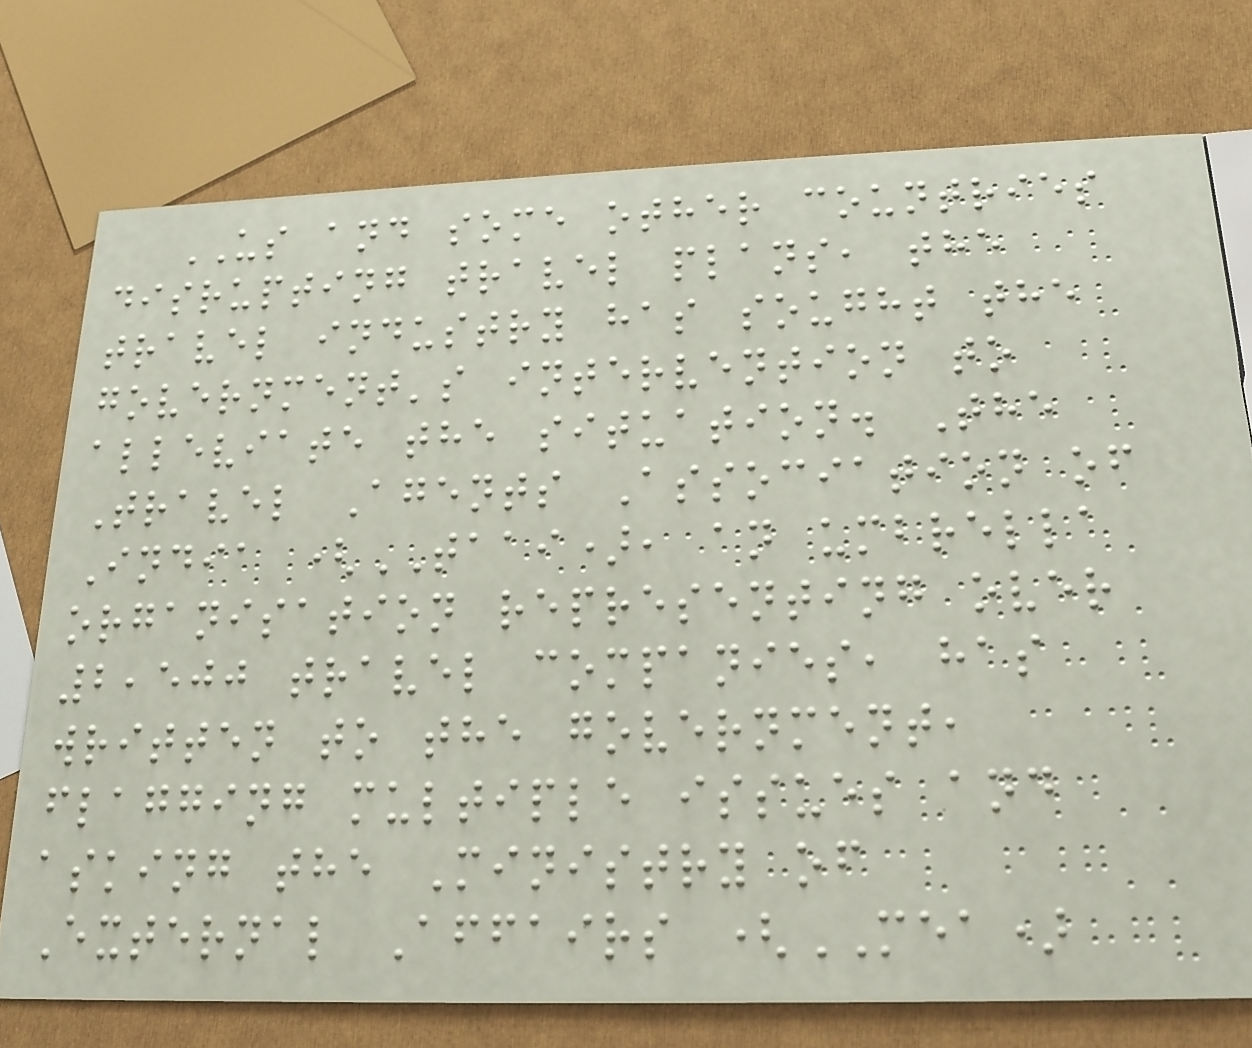US and some other countries
disrupting travel plans, the
travel industry has sought the
government's intervention to
alleviate the situation. The
Travel Agents Association of
India (TAAI), an umbrella
organisation representing over
2,500 travel companies, has
written to the government,
flagging multiple issues and
asking the Ministry of
External Affairs (MEA)
